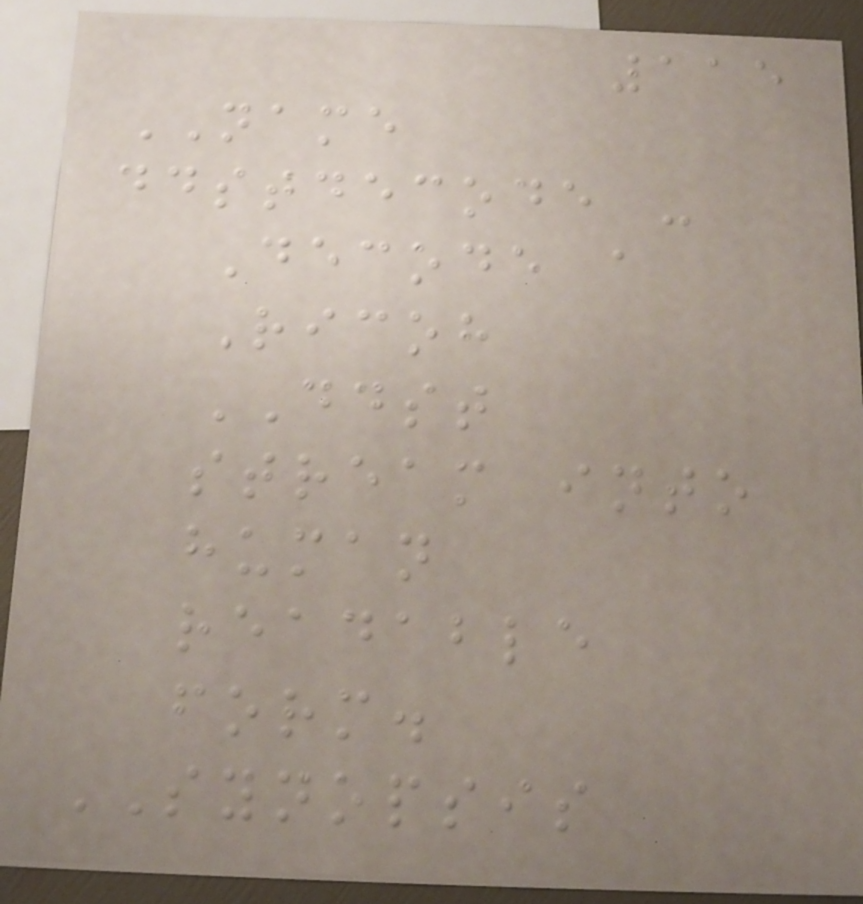115
NAME
ddstdecode -
Decode a
Ricoh
DDST
stream into
human
readable
form.
SYNOPSIS
